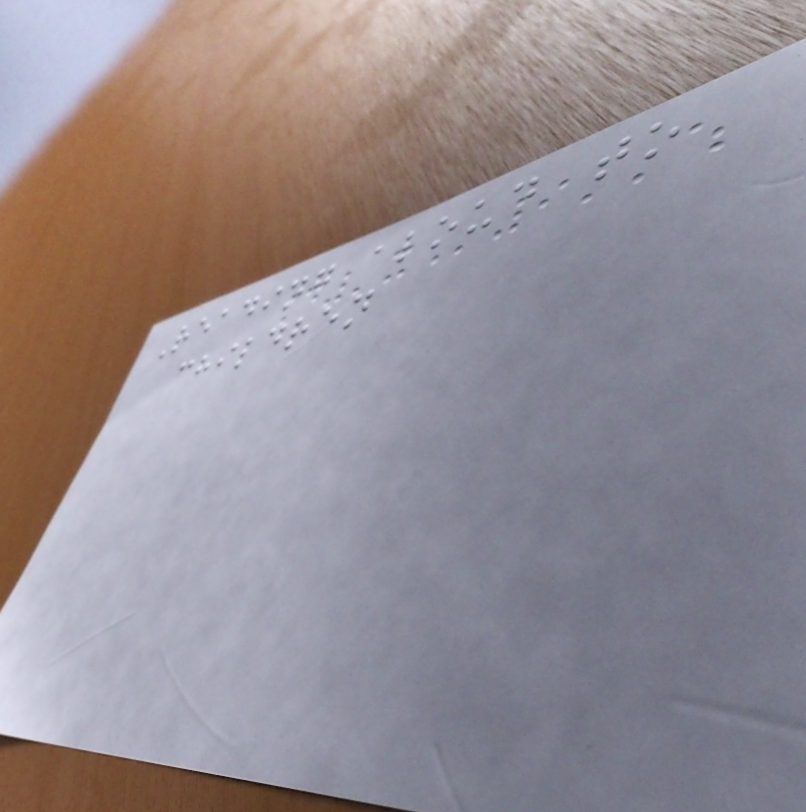Reading aloud to
children
